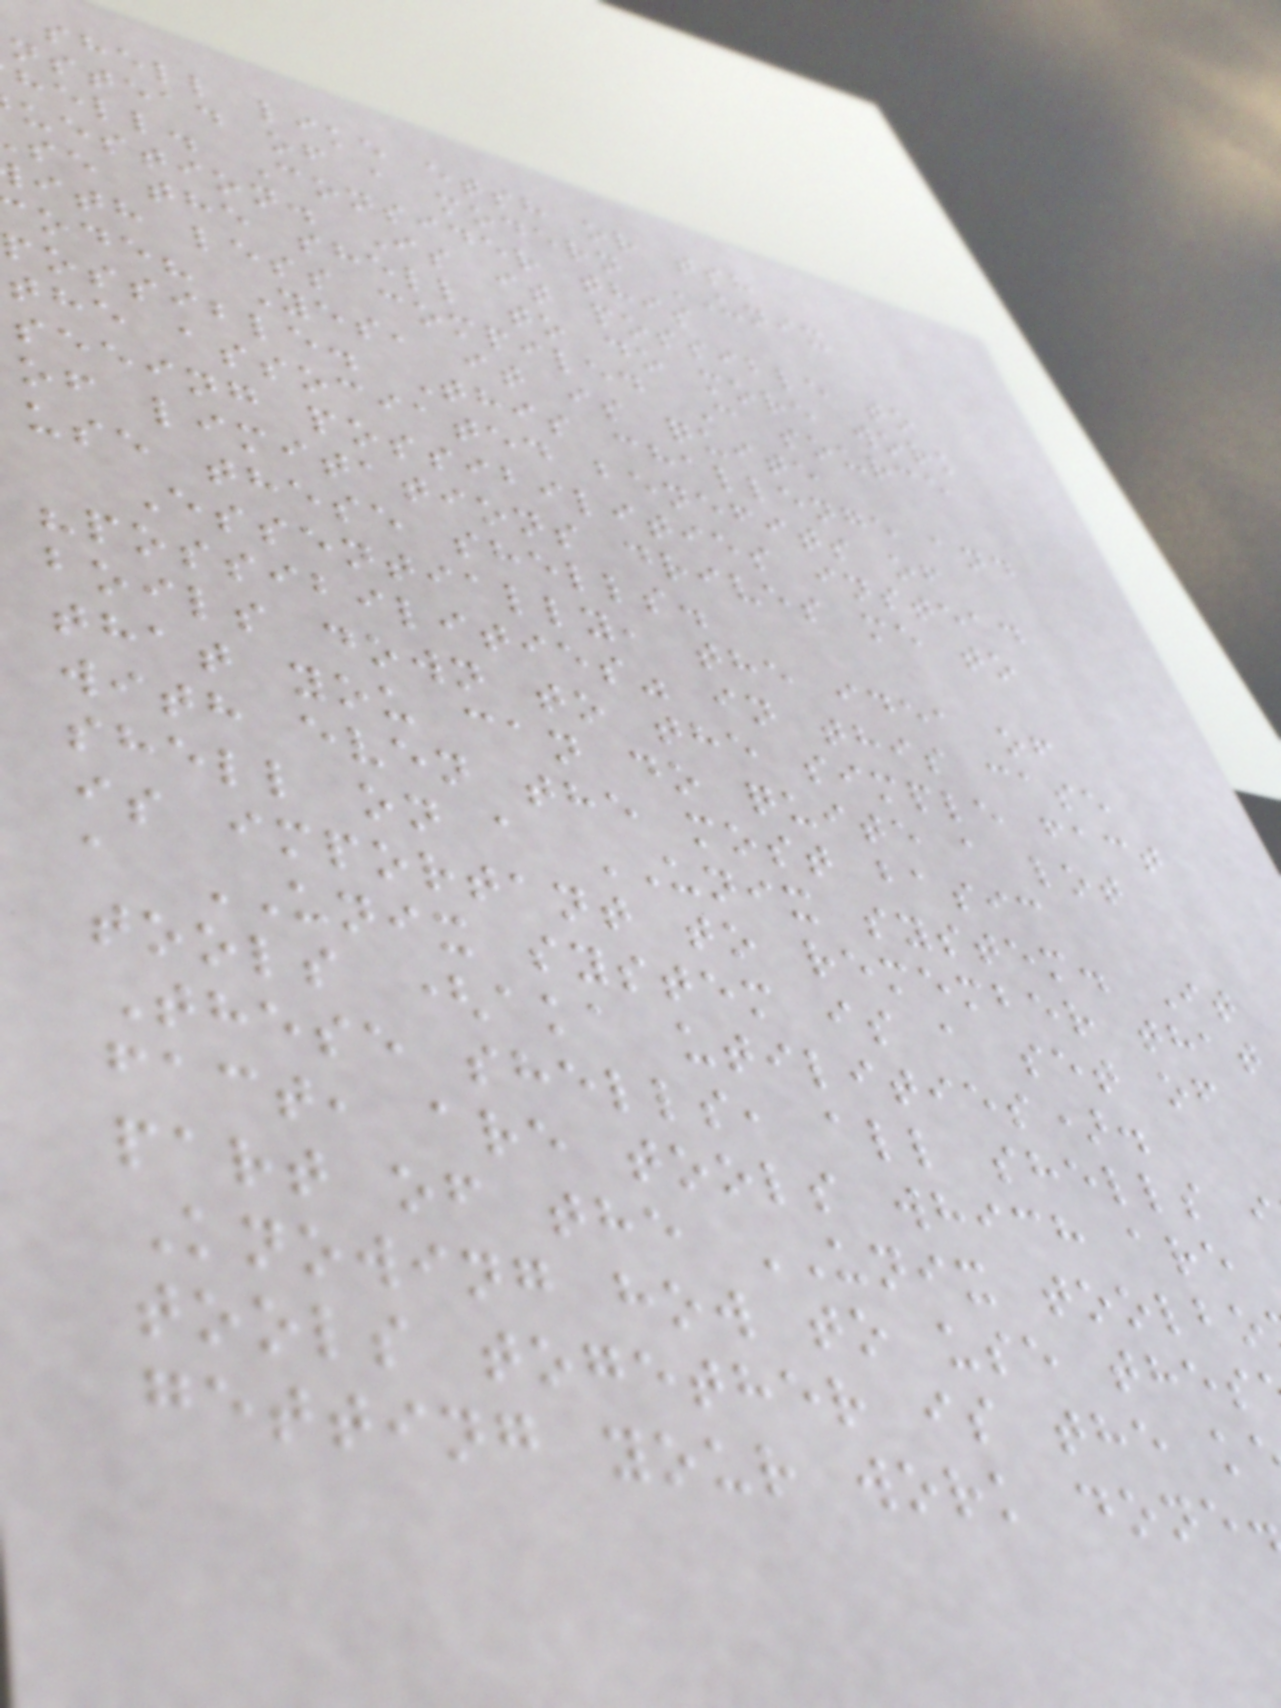shell like etsh or tsh
nstead of a modern UNIX
hell. Consider this
uestion. Is it possible to
se the shell to do more work
ith less compiled C source
ode? Yes, it is quite
possible. This challenge and
the associated benefits of
seeing possibilities instead
of limitations drives me to
use these shells.
Essentially, the idea of
"possibilities" in this case
boils down to the simple fact
that you can do quite a lot
with even the most basic
shell on a UNIX system. It
is important to remember that
a UNIX system is a set of
tools (aka utilities).
These shells, all shells
fact, are tools which are
part of the UNIX toolbo
Knowing how to use thes
tools together is the k
getting your work done
